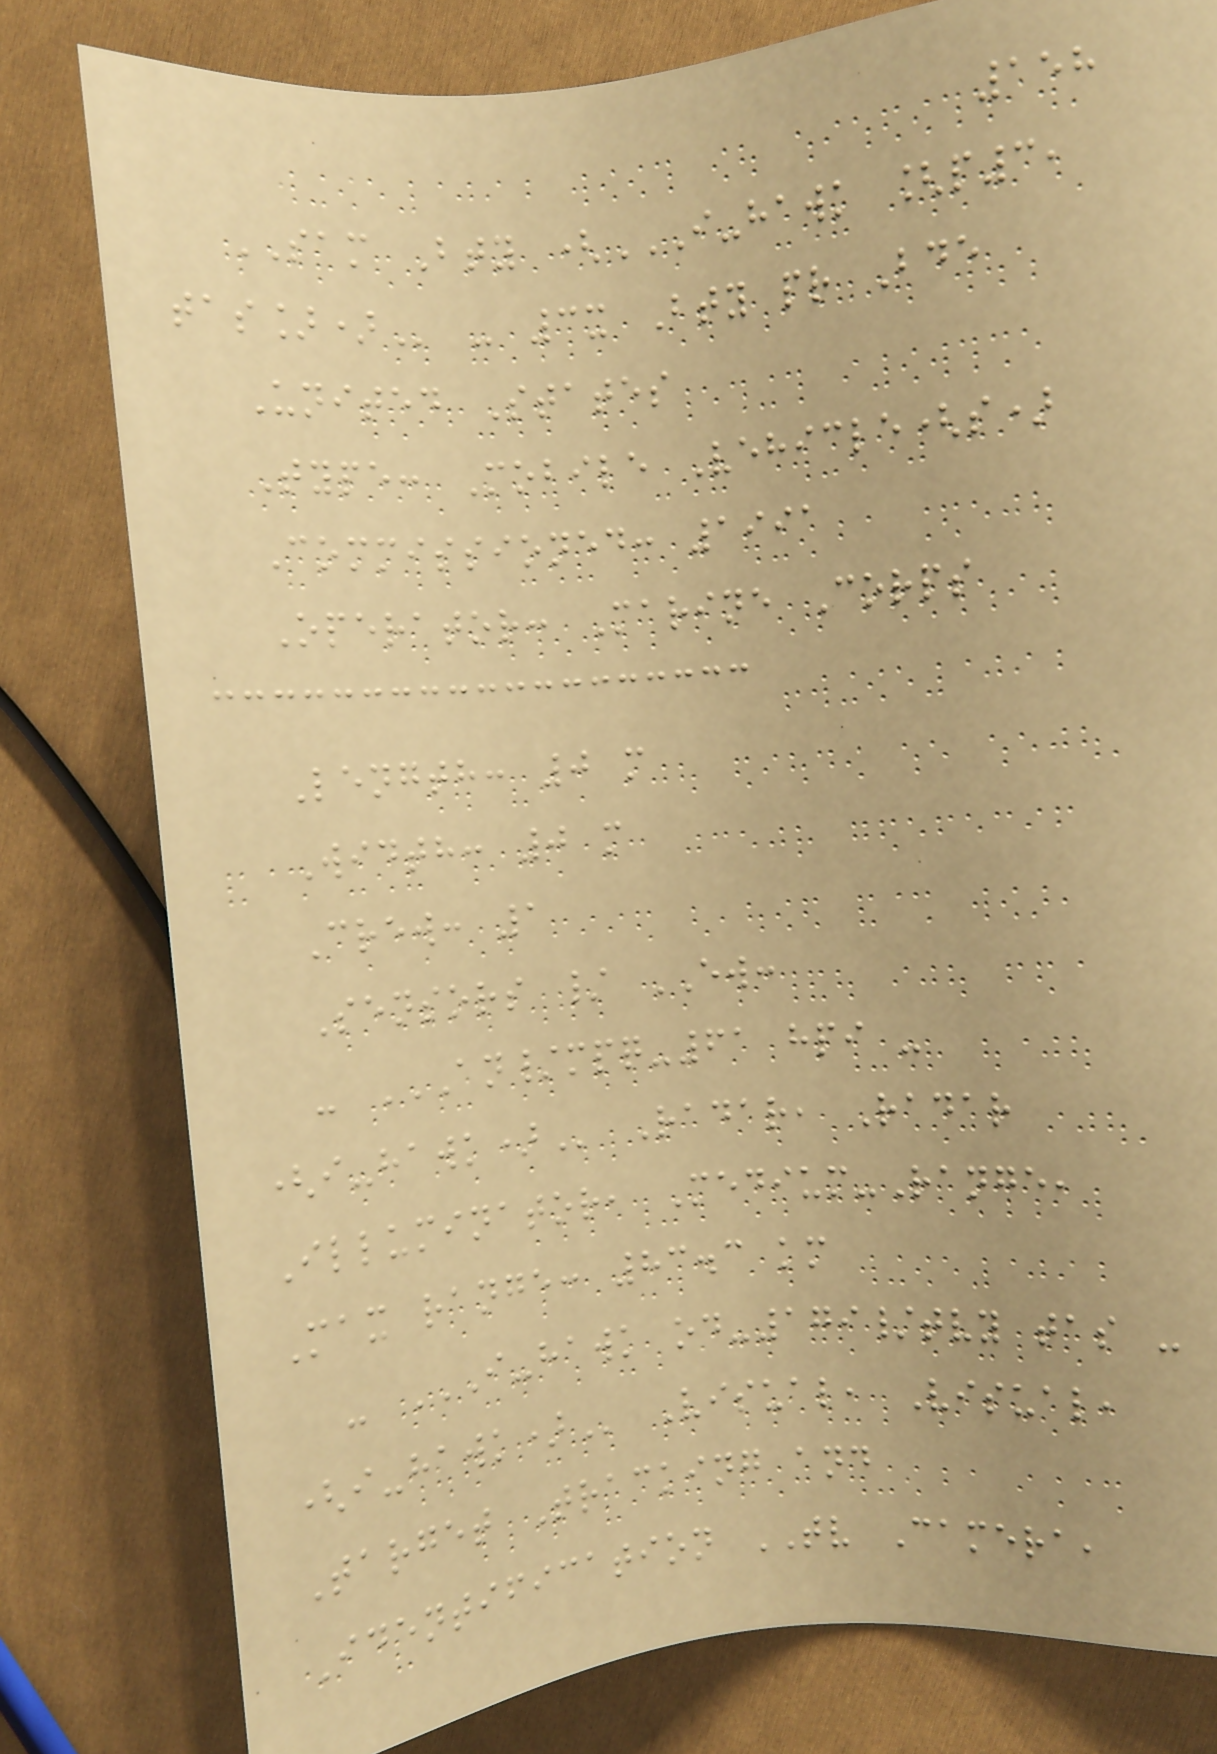158
SAM Bty (I-HAWK [P3,
TAS]) - 3x Bty pr Bde
United States
Type: Mobile Vehicle(s)
Commissioned: 1991
Operator: Marine Corps
Length: 0 m
Width: 0 m
Crew: 1
Sensors / EW:
- AN/MPQ-61 HPI -
(I-HAWK) Radar, Radar
Illuminator, Medium-Range,
Max range: 83.3 km
- I-HAWK OD-179/TVY TAS -
(I-HAWK) Visual, Visual,
Target Tracking and
Identification TV Camera,
